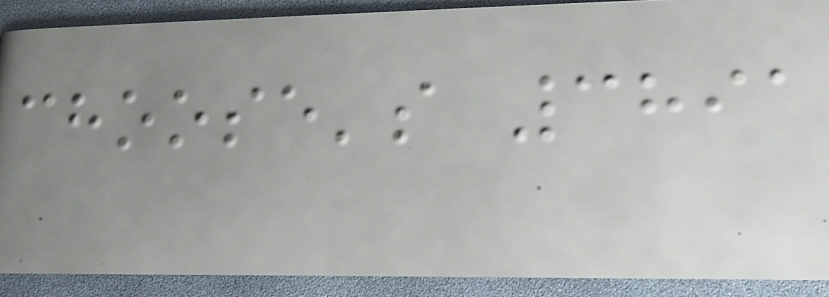choose's 3891
